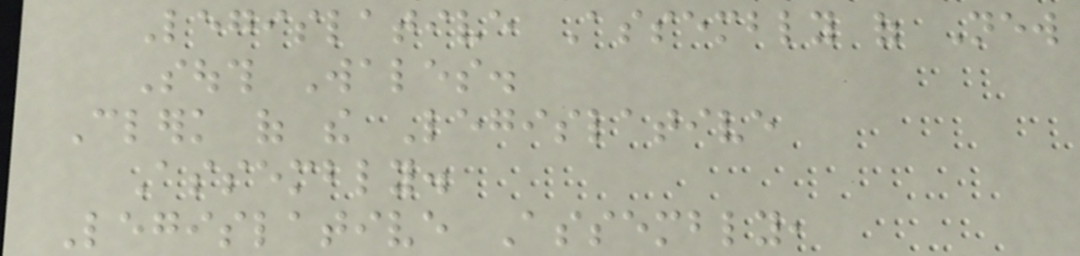Legislative Assembly of New
South Wales.
Clerk of the Legislative
Assembly.
Legislative Assembly,
